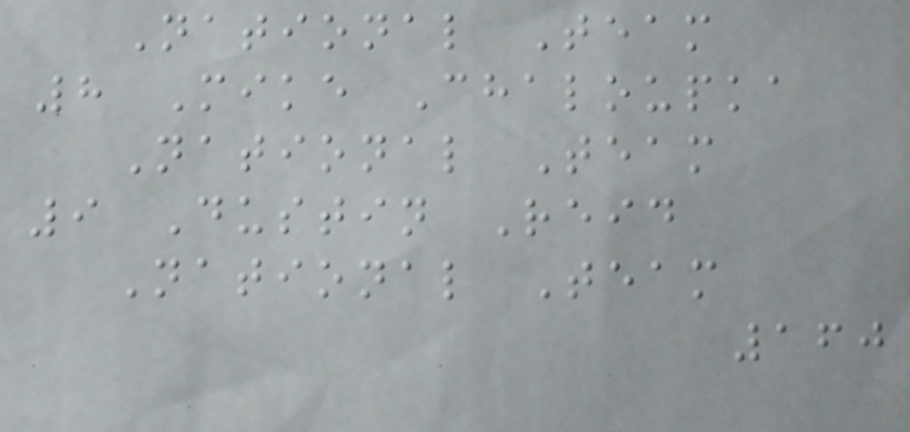National Team
8 Mike Chaloupka
National Team
9 Dustin Reid
National Team
160
